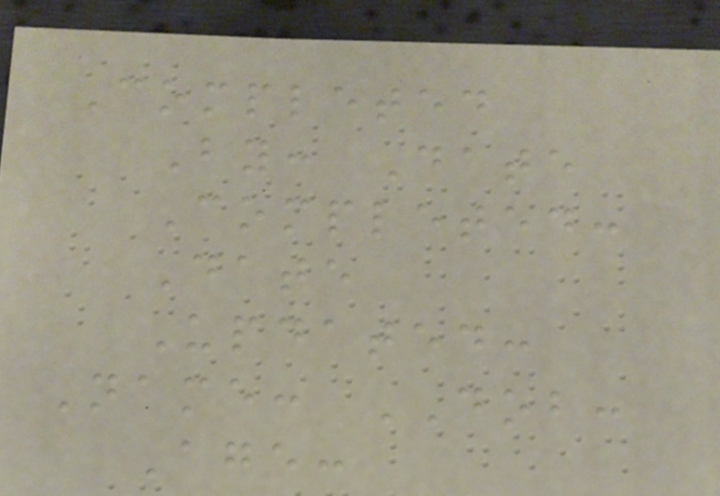Completed
By: Date
Completed:
Date
Updated:
Name: DOB:
Age:
